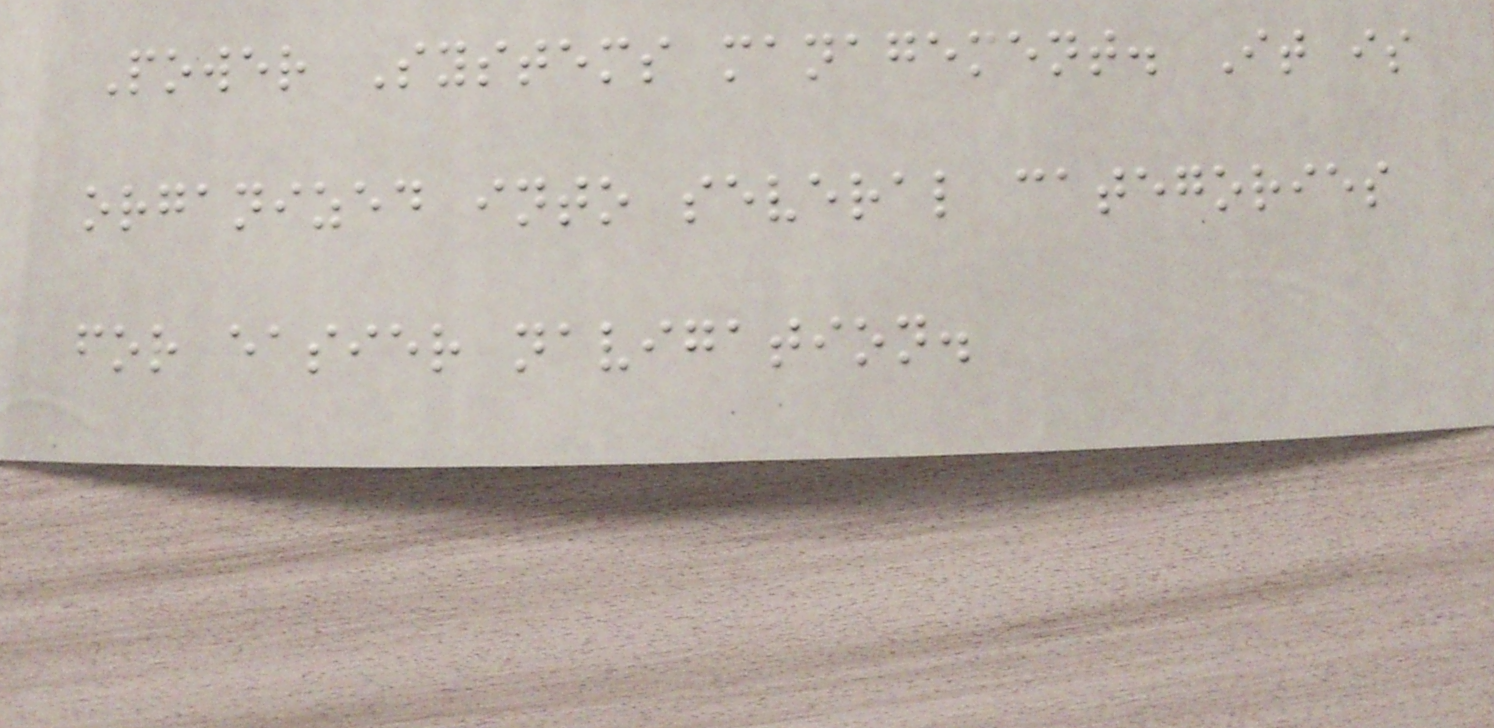Power Systems management. It is
organized into several categories
for easier navigation.
